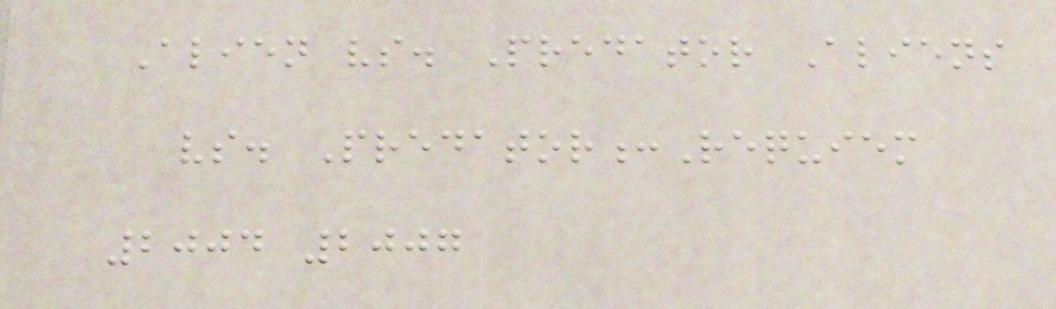Alien vs. Predator Aliens
vs. Predator:Requiem
2004 2007
